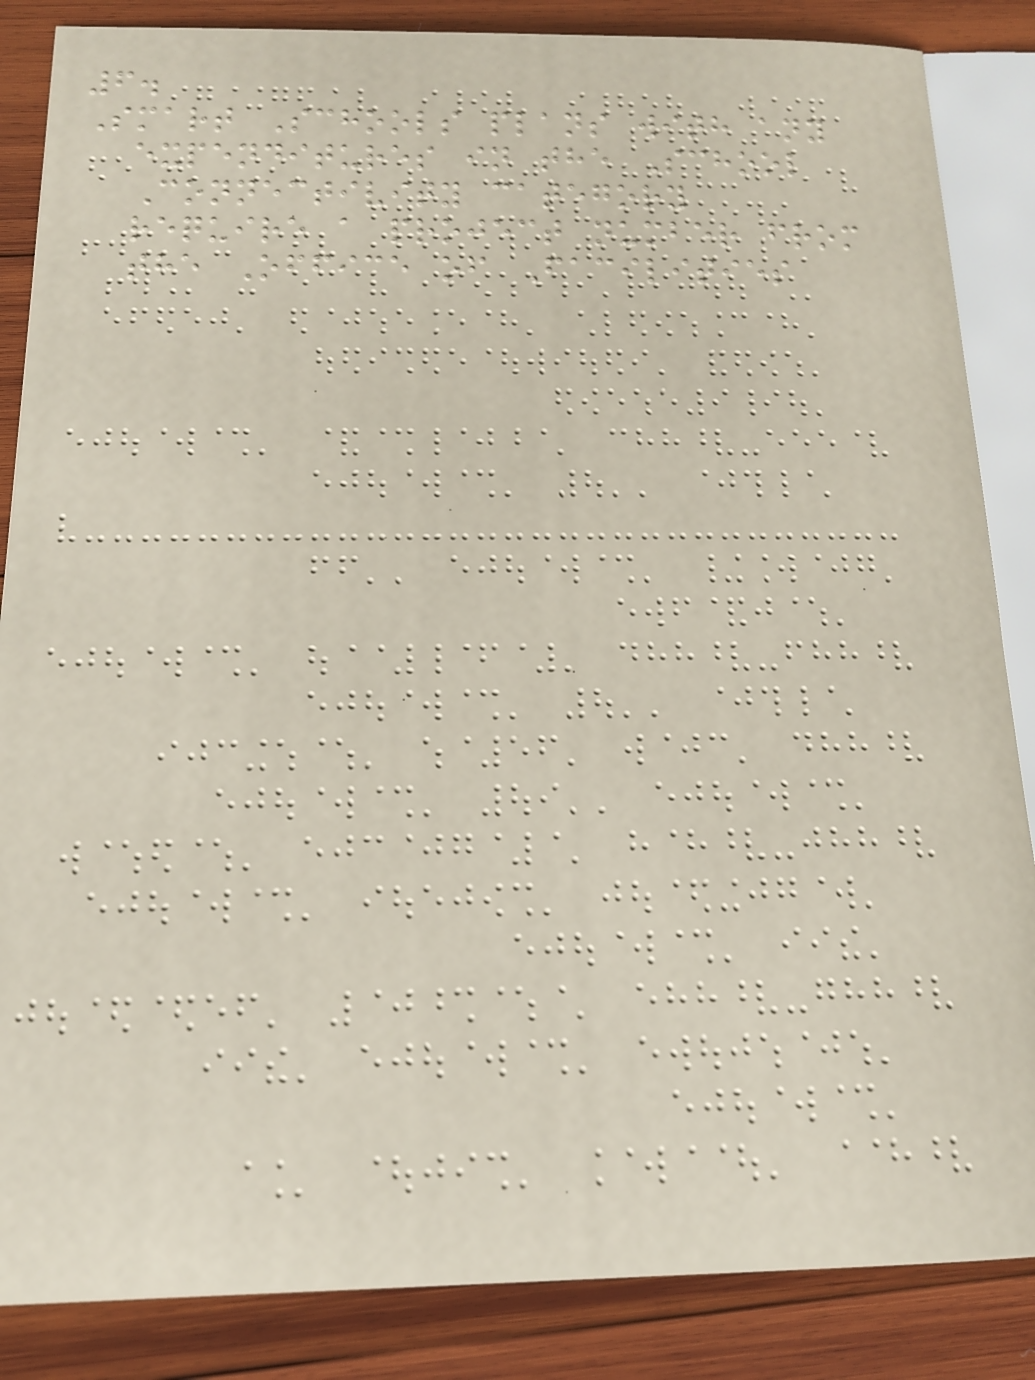6.
Smart Schools plans with any
expenditures in the School
Connectivity category
require a project number from
the Office of Facilities
